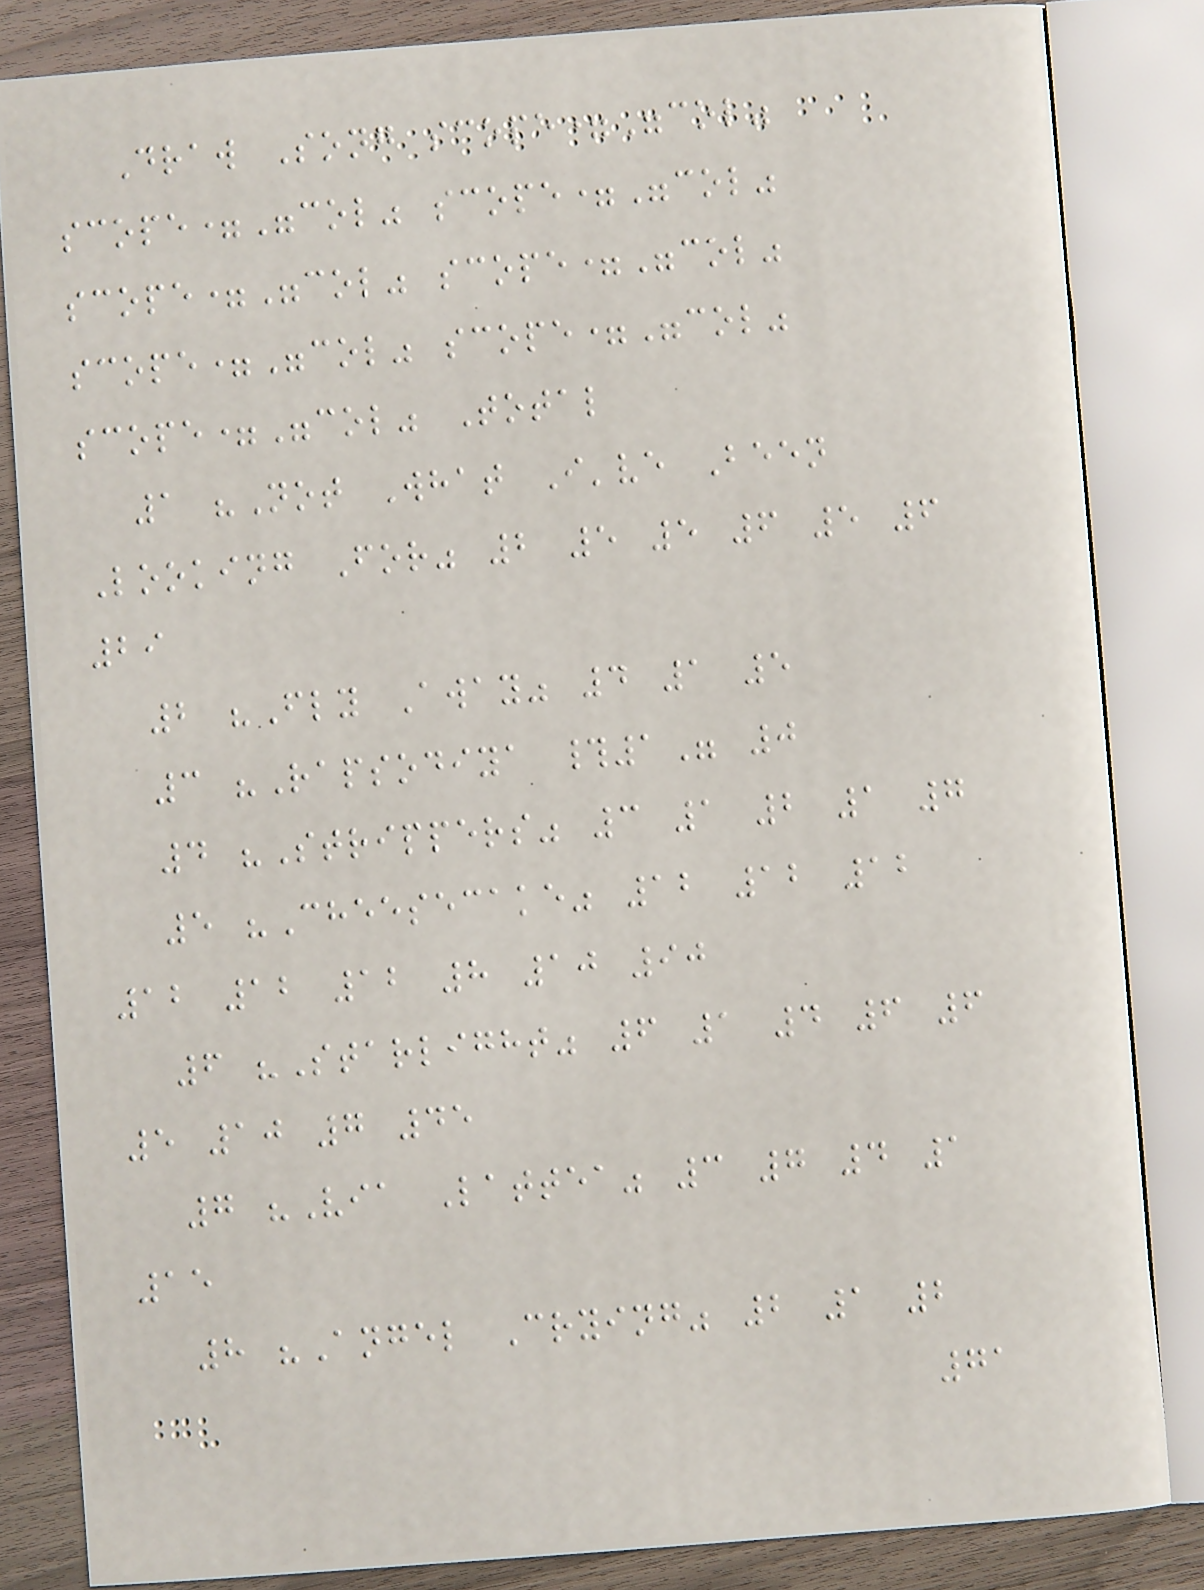Draw Song scope="col"
scope="col" scope="col"
scope="col" scope="col"
scope="col" scope="col"
scope="col" Total
1 "Not What I've Been
Looking For" 2 5 5 6 5 6
29
2 "Fly Away" 4 1 5
3 "Rapsodiya #1" 0
4 "Strippers" 3 1 2 1 7
5 "Cheesecake" 12 12 12
12 12 12 8 10 90
6 "Starlight" 6 1 4 6 6
5 10 7 45
7 "Via Lattea" 3 7 4 1
15
8 "Angel Crying" 2 1 2
71
